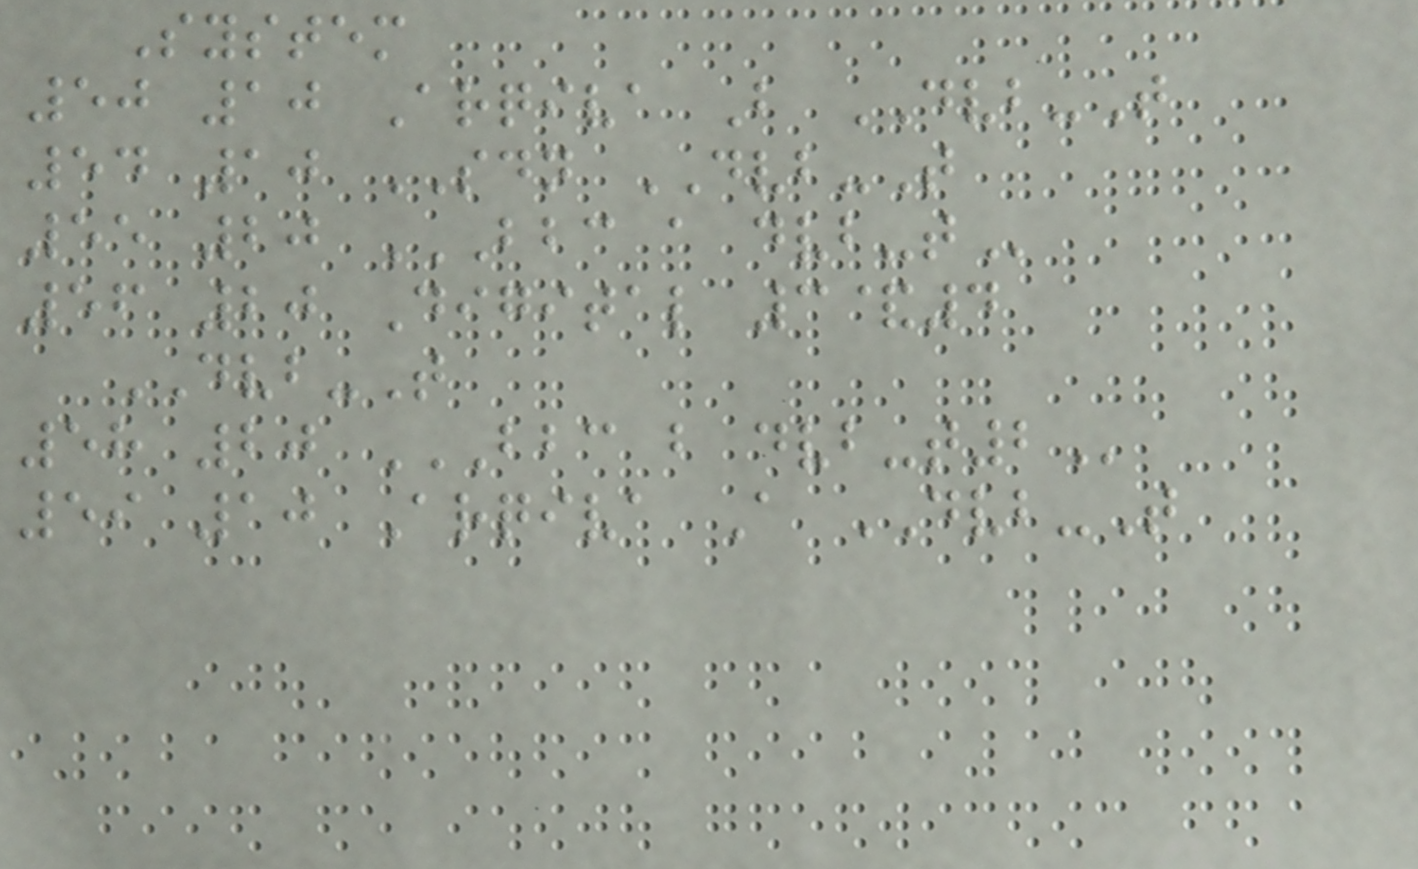System
50 10 Arqiva B DVB-T
54 10 SDN DVB-T
55 20 BBC A DVB-T
56 20 Digital 3&4
DVB-T
58 20 BBC B DVB-T2
59 10 Arqiva A DVB-T
